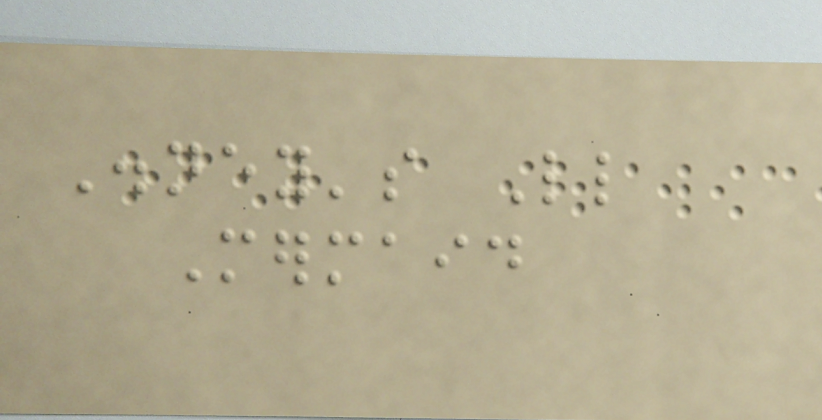Disney's Little
Mermaid
